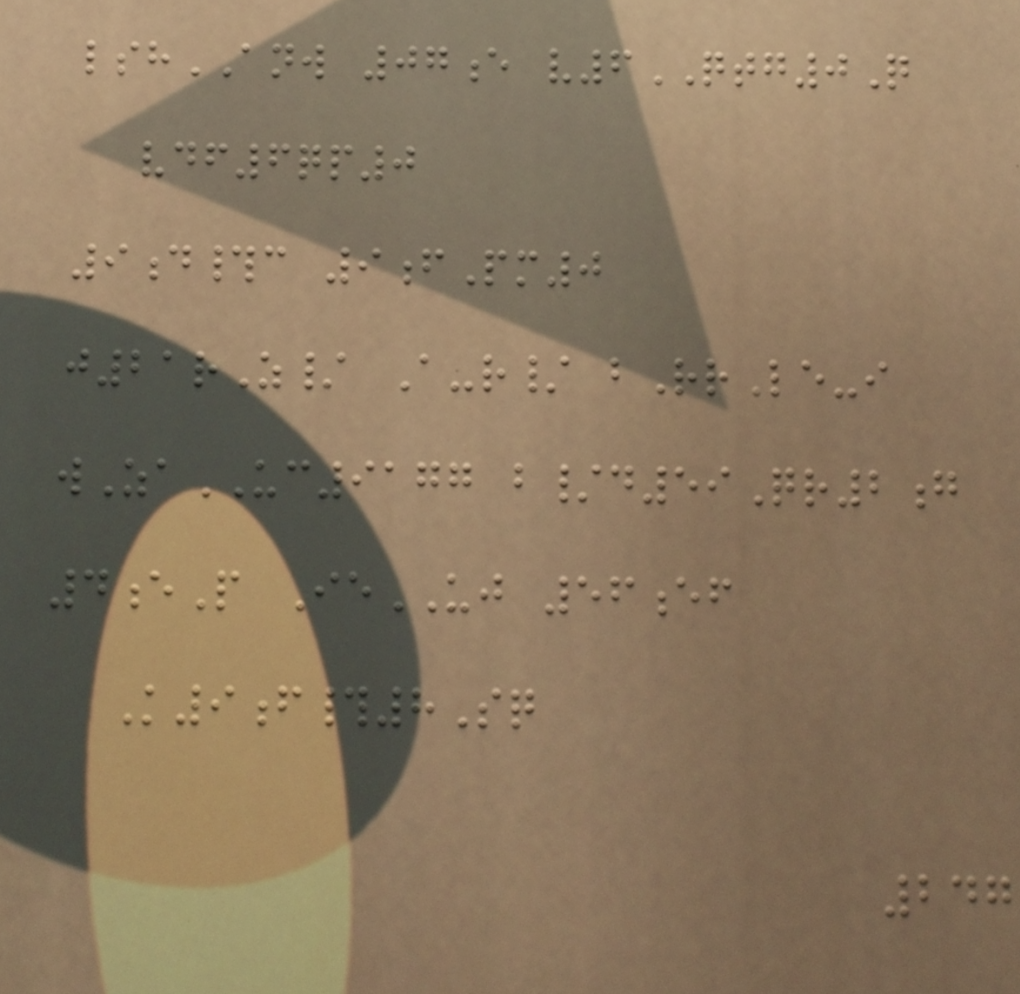lshANW 07e v6QTG0Q
vdf6qp0
9d#c 9fPm0
j21rZ/ A-r/ bRrLe-i
wZaUC9177 b/d59Qr2g
4eP IeUJ 56ef
K9f#8Sq
247
